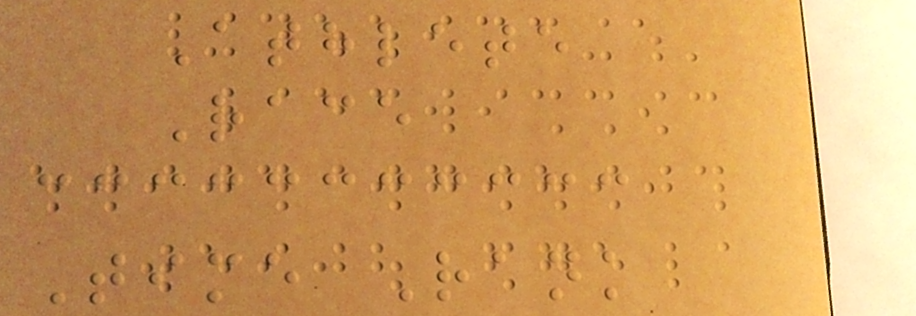Athlete
Race
Time Rank
